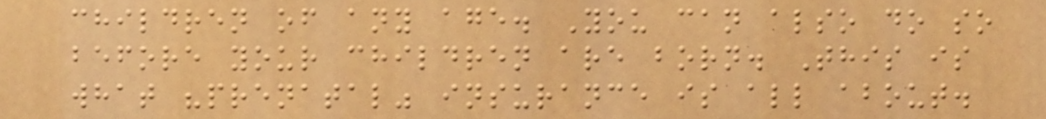children of any age. You can also do so
before your children are born. This is
what "prenatal" insurance is all about.
